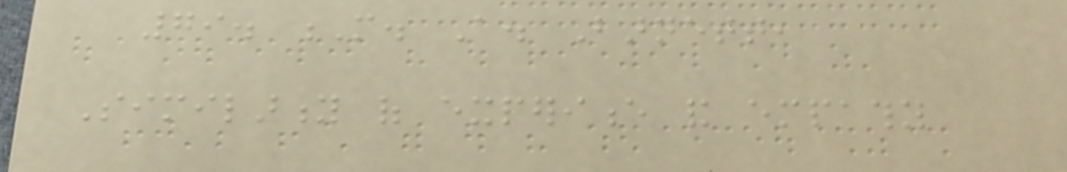79. M. A. Barnett,
Similarity of experience and empathy
